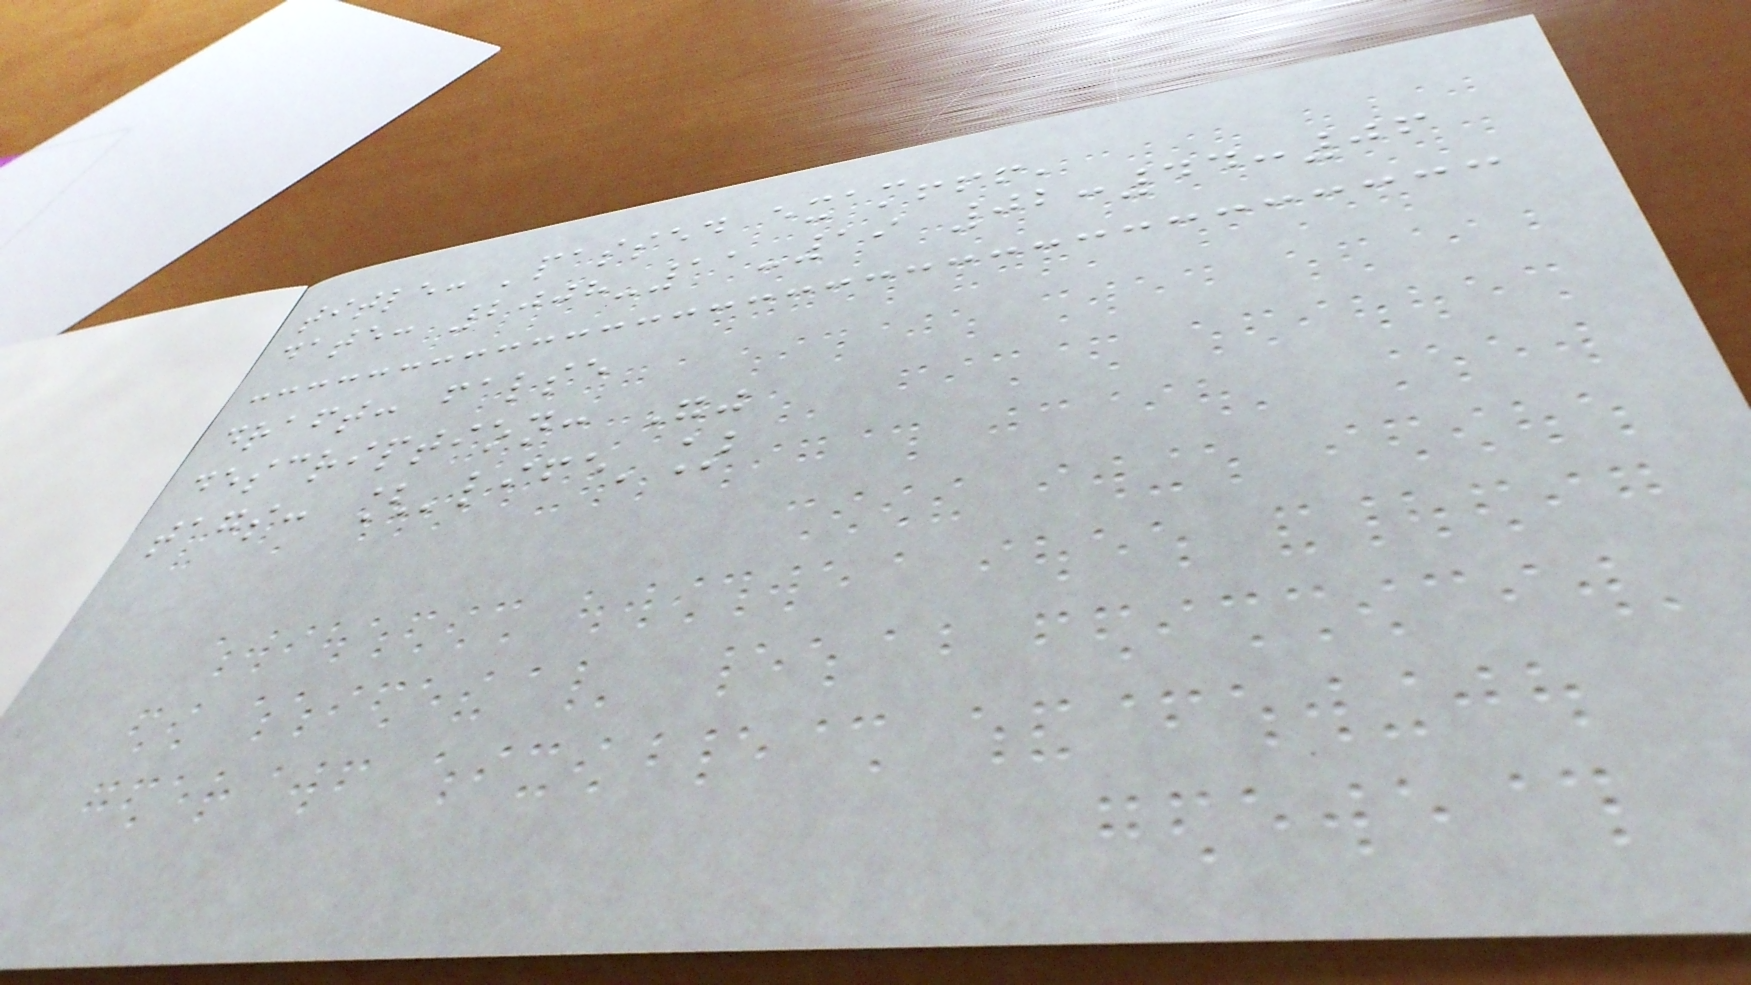title: 'passed exam!!!'
date: 2008-11-19 02:44:06
draft: false
description: ""
tags: ['life']
